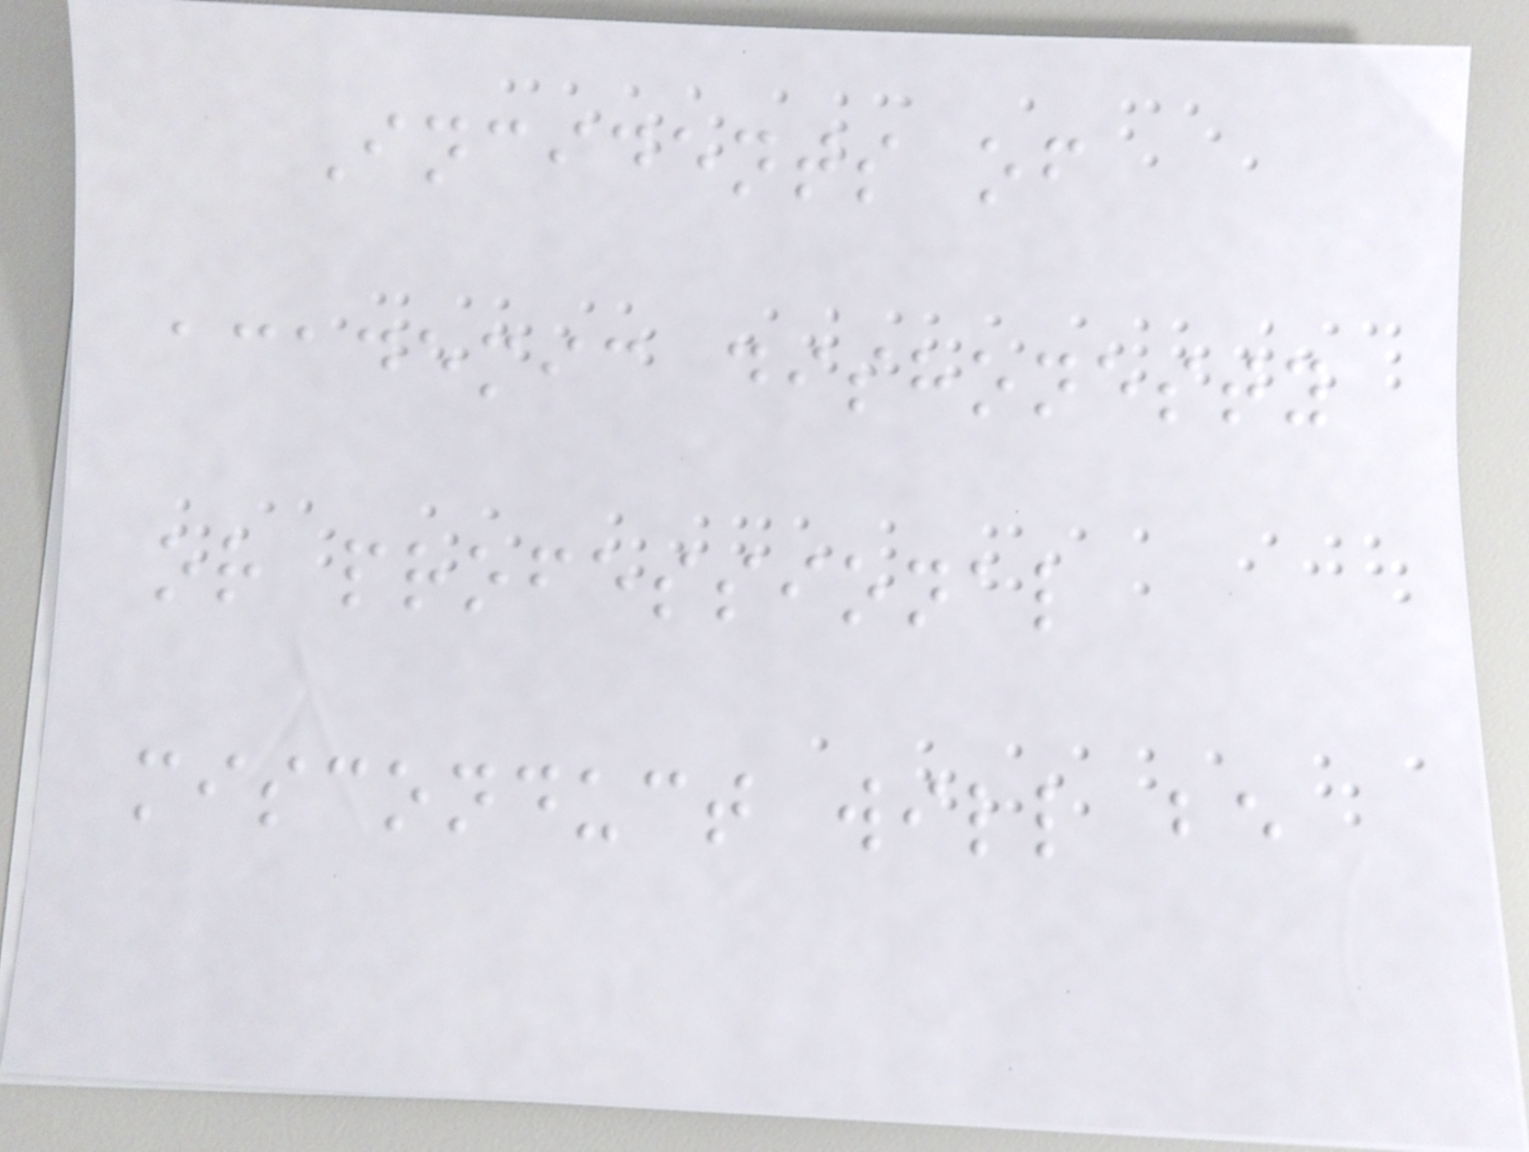Incidents of
academic dishonesty
or professional
misconduct will be
